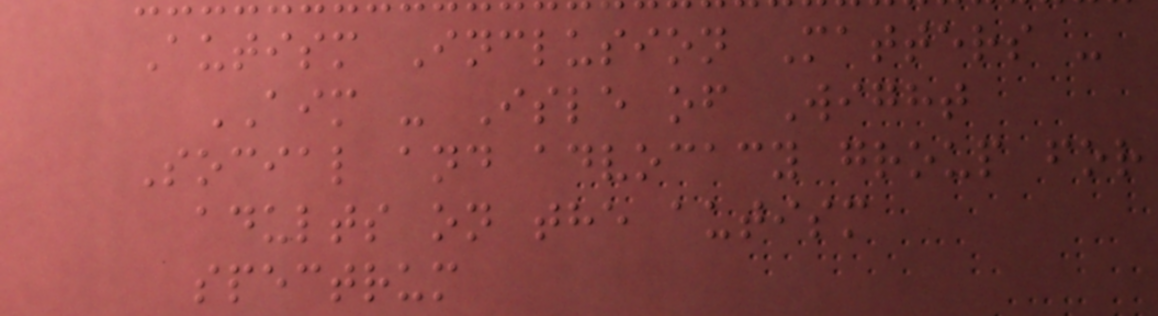Autism Inclusion Matters -
AIM - Isle of Wight
Social and advocacy group for
adults on the autism
spectrum
